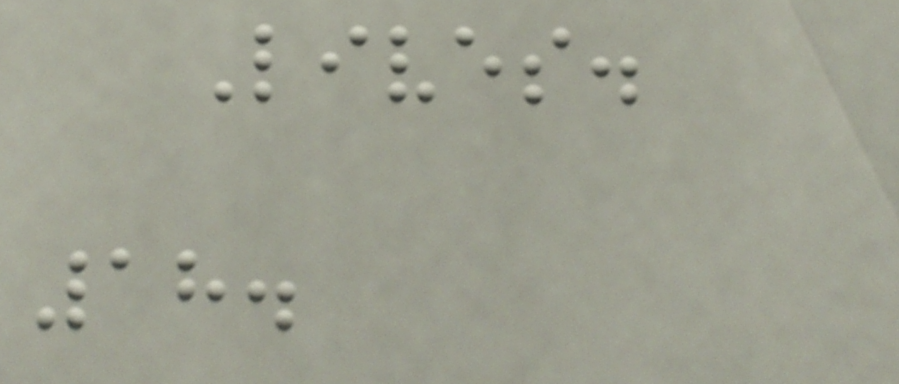Lives.
18.
